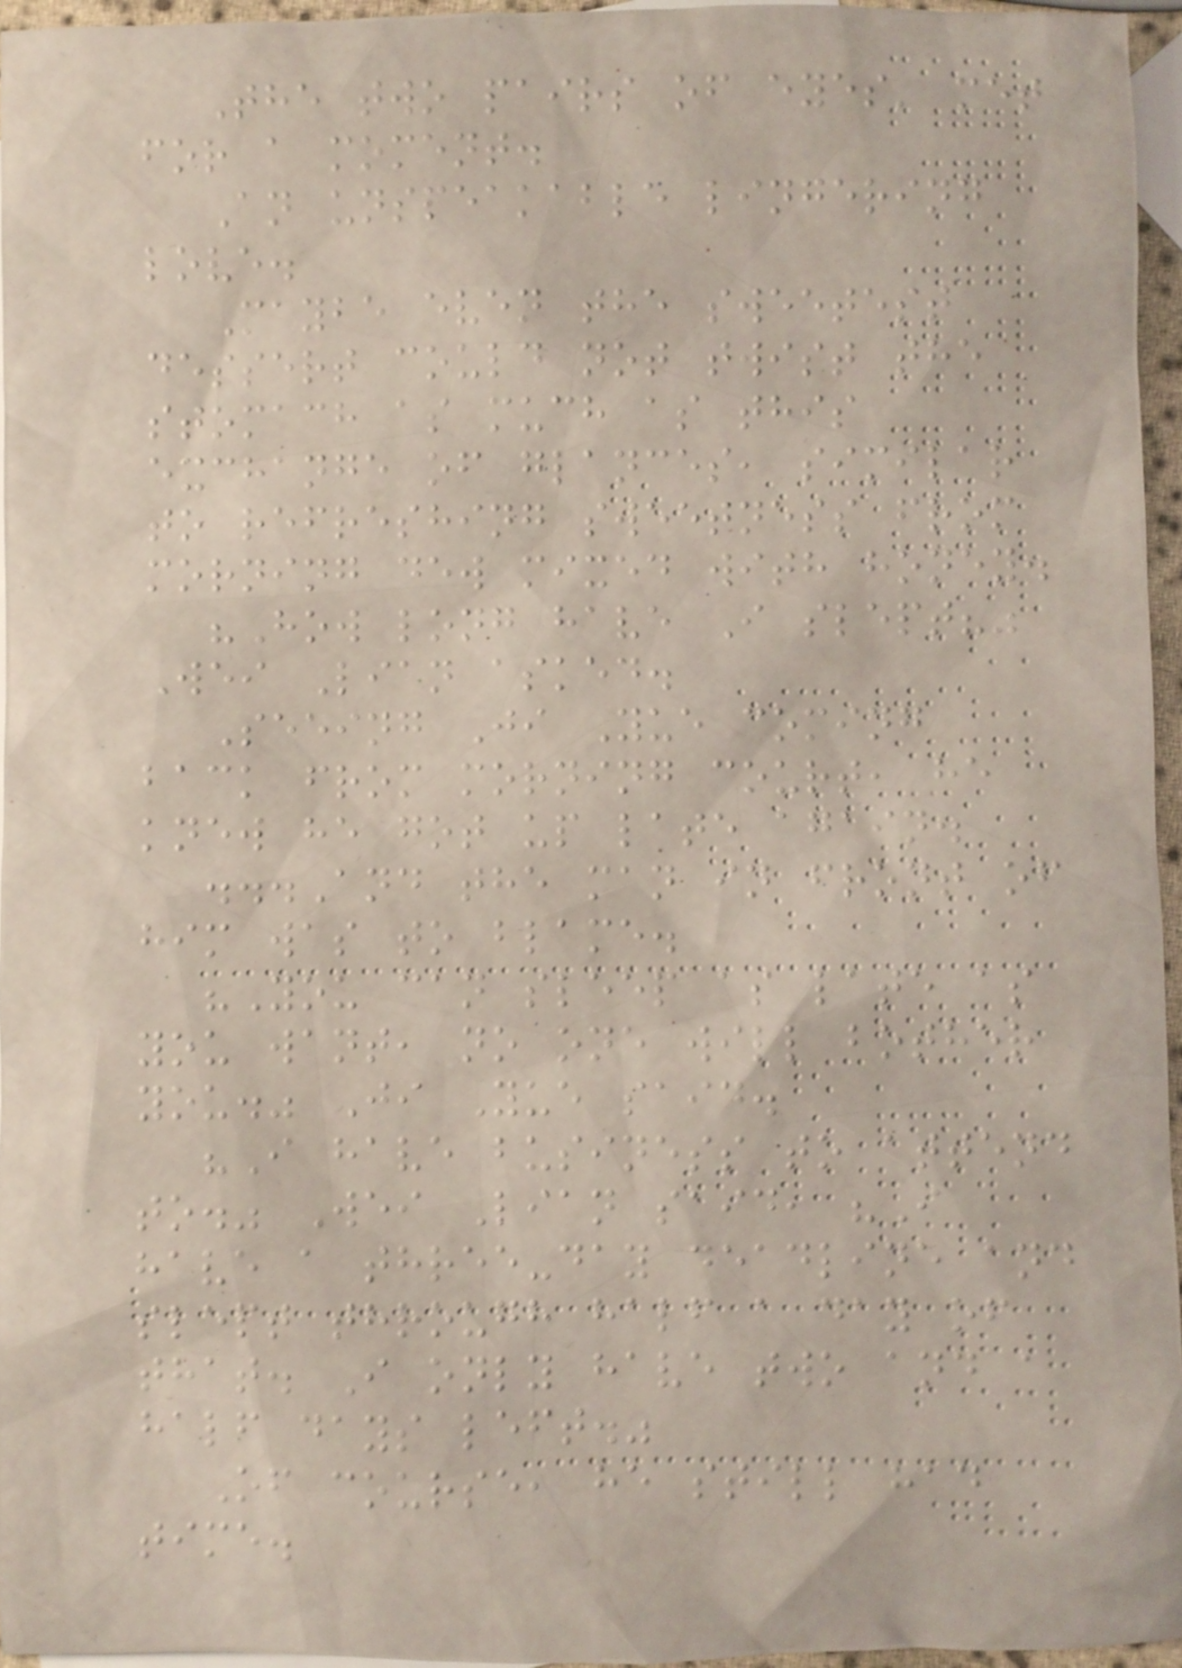The two pairs of eyes' met
for a moment.
An unspeakable lingering
love.
Maybe even the sweetest
dessert could not twist the
stomach as much as this
exchange of glances, similar
to refreshing sweetness from
morning dew mixed with honey.
"How long have I slept?"
Wei Lian asked.
Seeing Ji Yue coming
back from morning court, he
knew he got up late again.
...And the man in front of
him was to blame.
"You can sleep as late as
you want, no one will bother
you." Ji Yue said.
"I have business to attend
to." Wei Lian said, "I
have a three-day deadline and
slept through half a day of
that. I only have two and a
half days left."
Of course, he still had
time.
